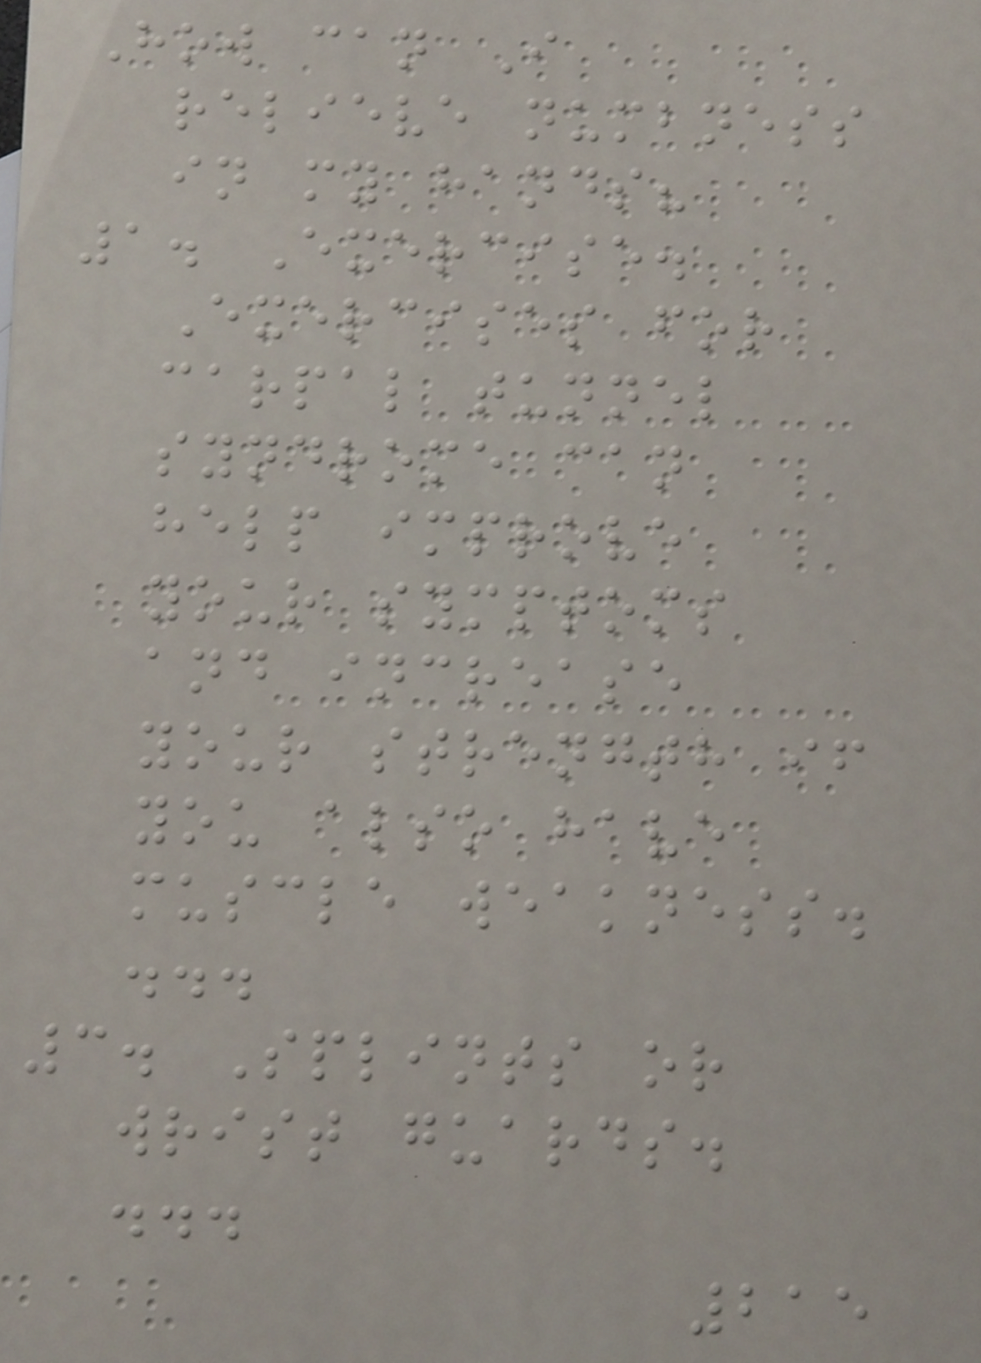How can I
relieve numbness
in my hands?
1. Exercise.
Exercises for
carpal tunnel
syndrome can
help improve
your symptoms
and increase
your strength if
you also have
muscle weakness.
...
3. Splints or
wrist guards.
...
215
